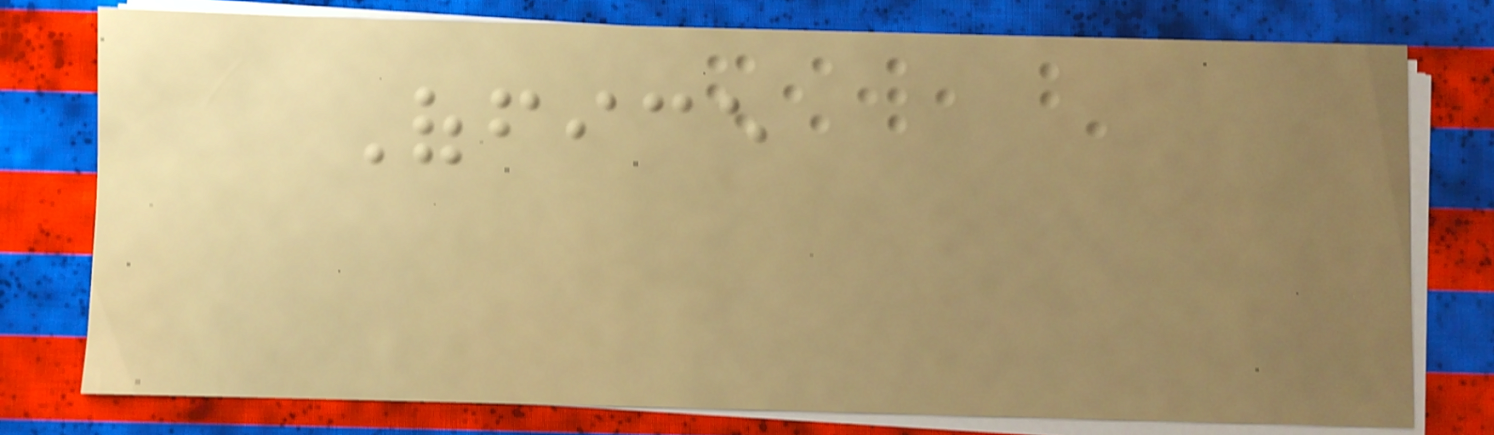Office
